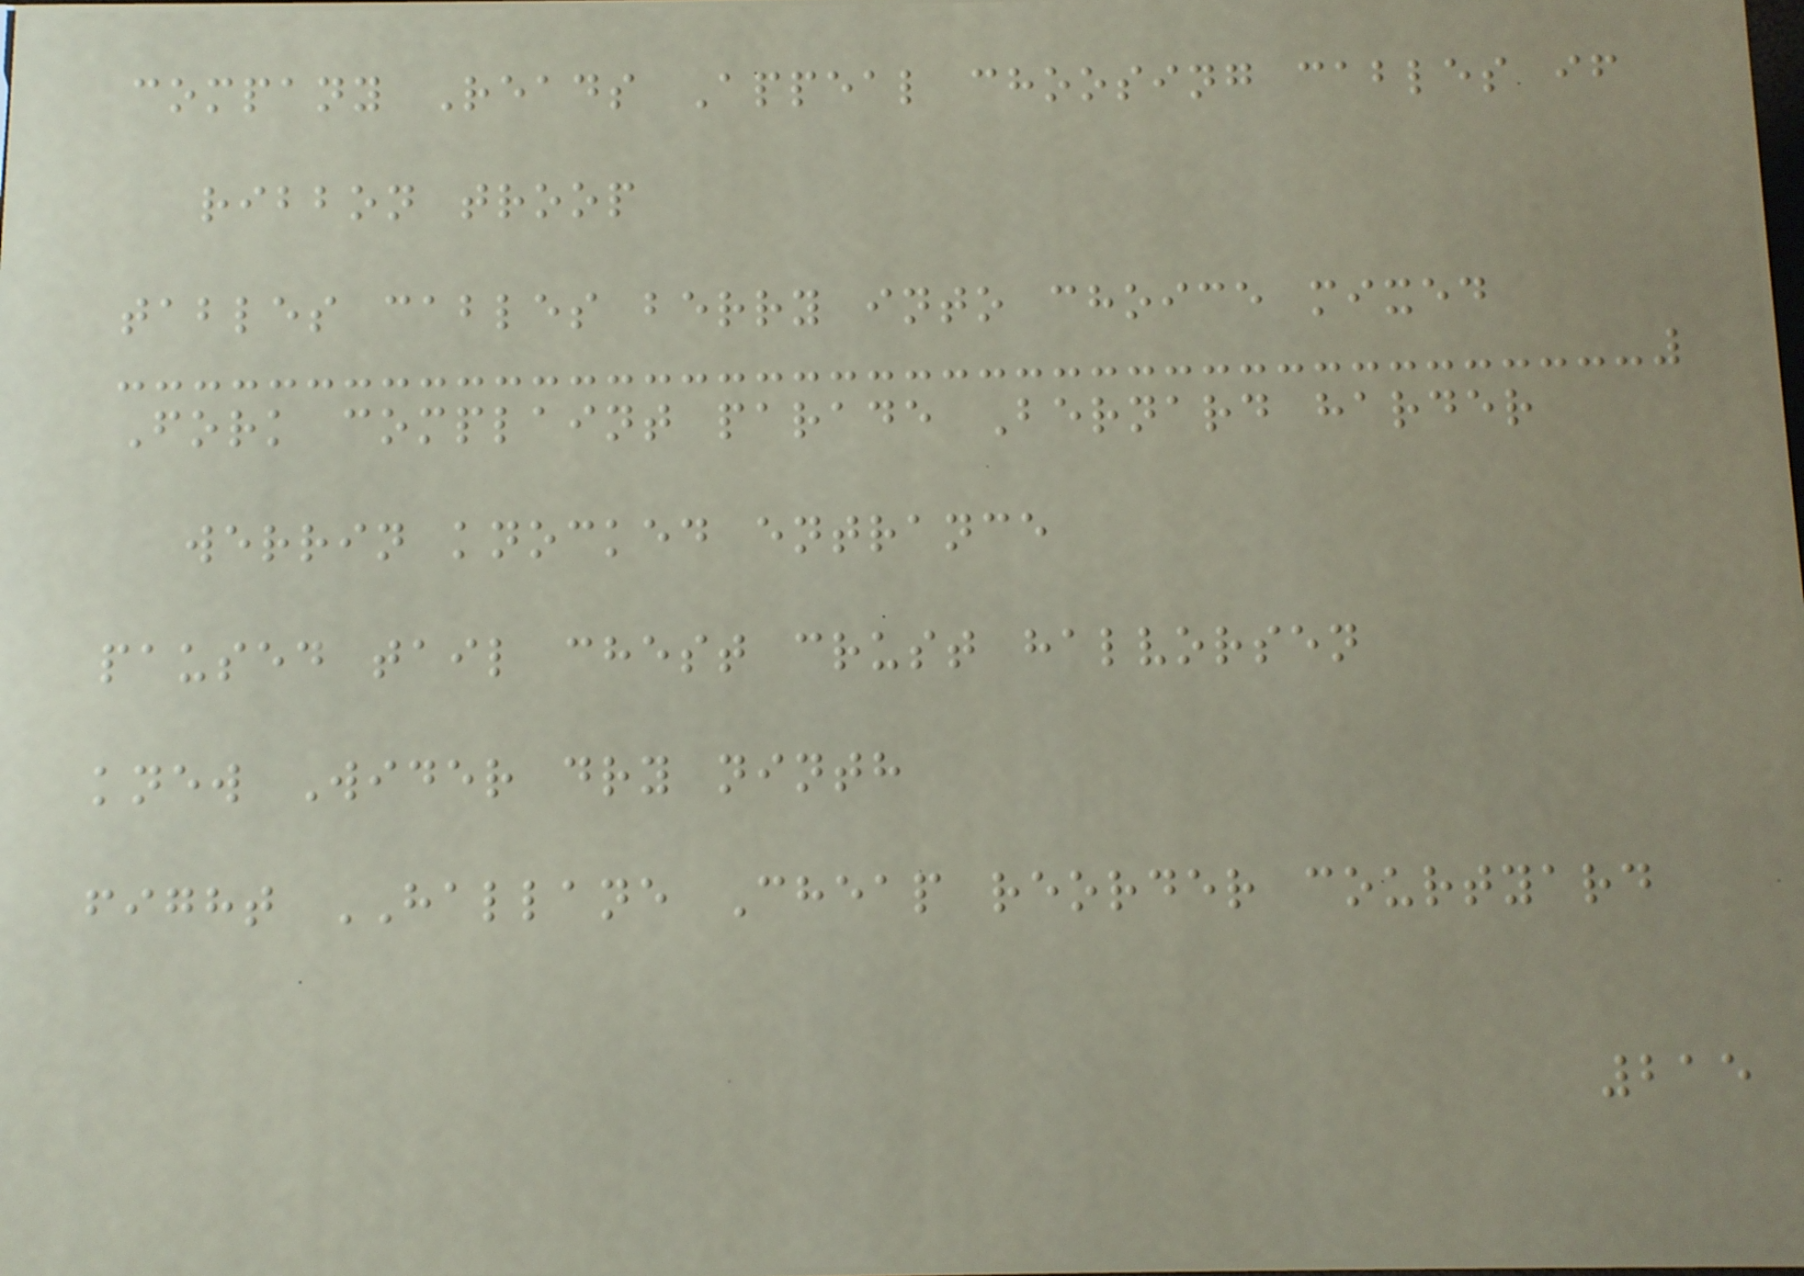company Reads Appeal choosing cables if
ribbon troop
tables cables berry into choice mixed
Fork complaint parade Bernard harder
werrin knocked entrance
paused tail chest crust halvorsen
knew Wider dry ninth
fight HALLANE Cheap reorder courtyard
215
